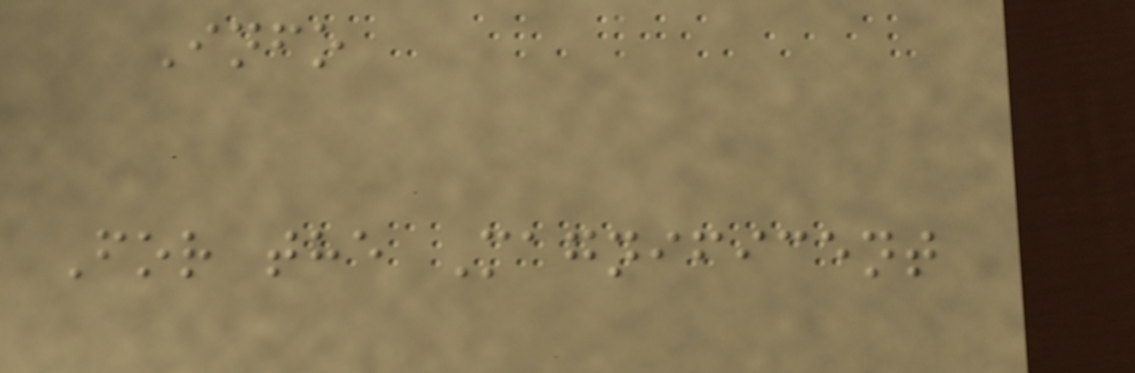Info
For the Magnificent
